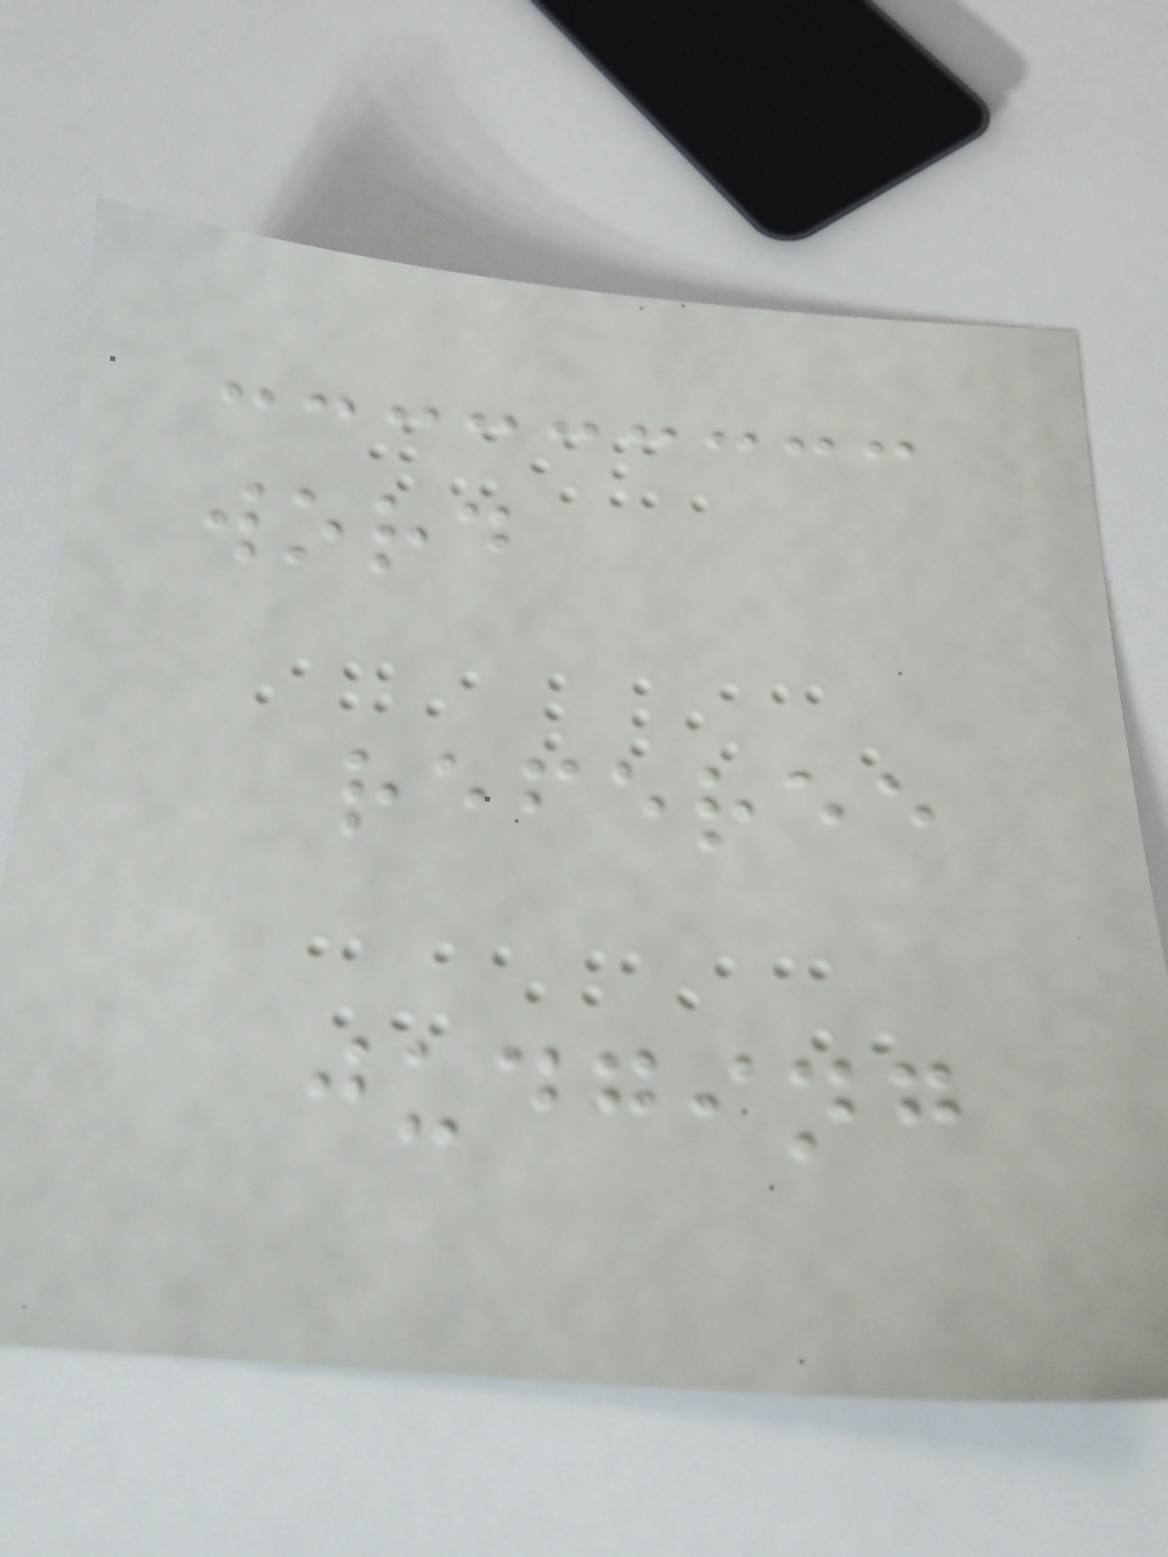word
referee
judging
